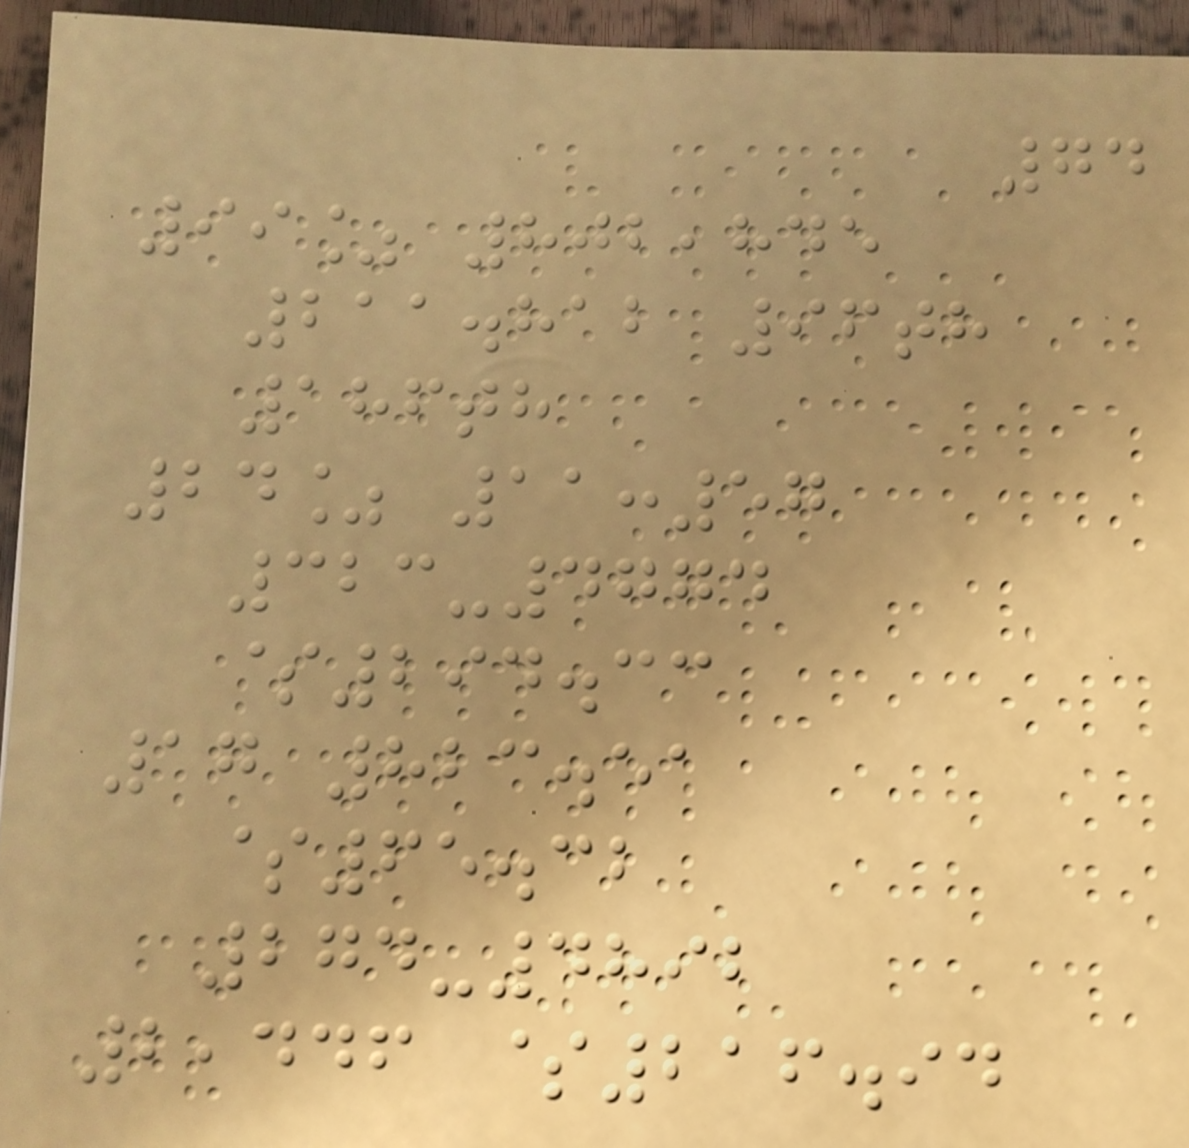74
99% 802,845
211.812 96th
186th
24% 11:57
323-4774
$294.33
17 823.51
$65.32
274-4892
2,446 $216.94
